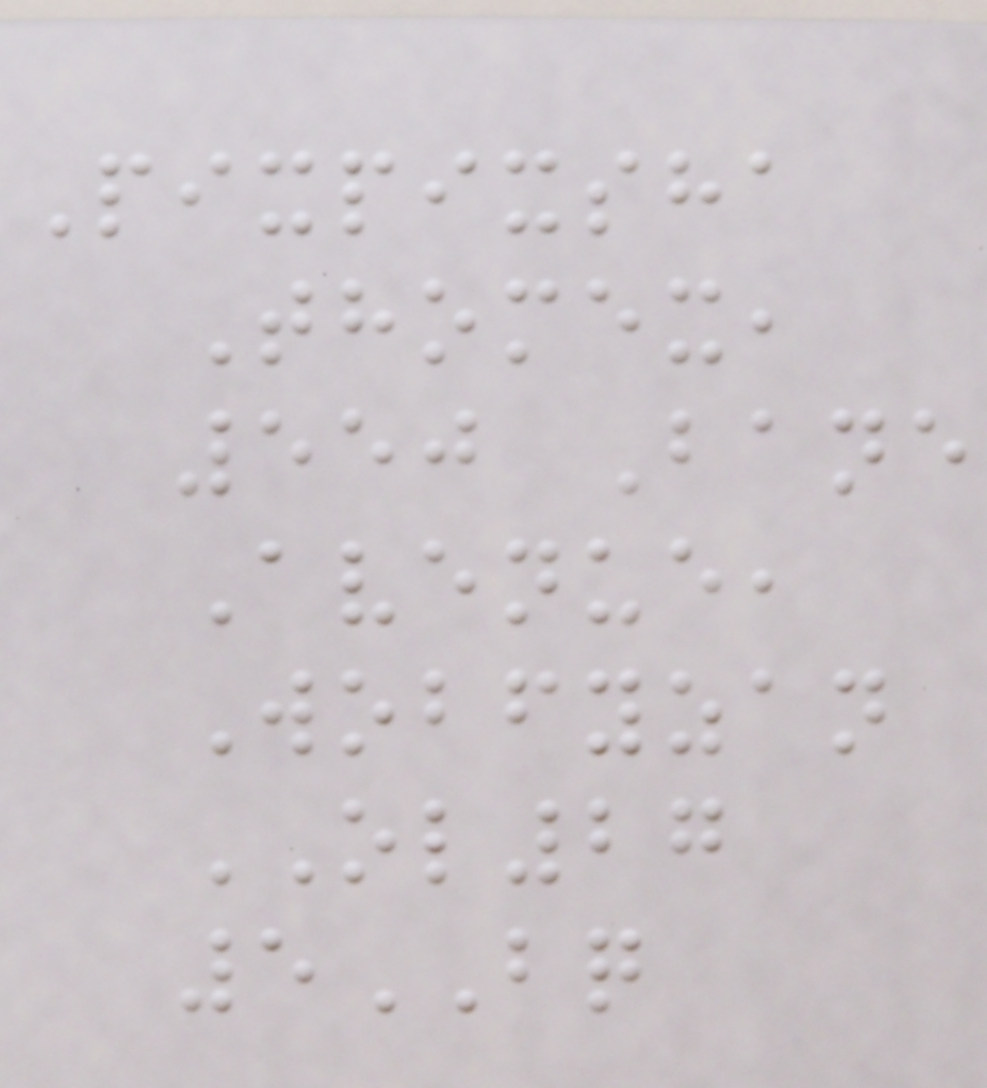Pixpixsha
Thomex,
550 Bane
Avenue,
Wobfyzan
OL27
5BQ
